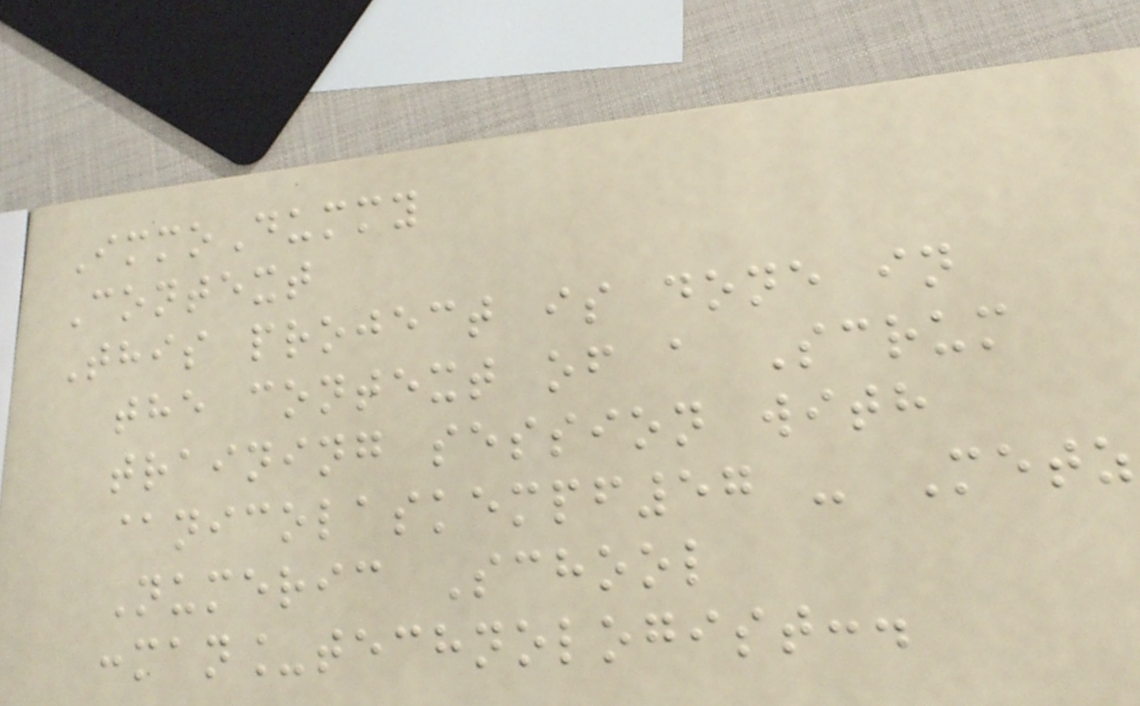ImmoDummy
Context
This project is done in
the context of a Scrum
training session with
@nicolaskempf57 - Metz
Numeric School
:man_technologist:.
